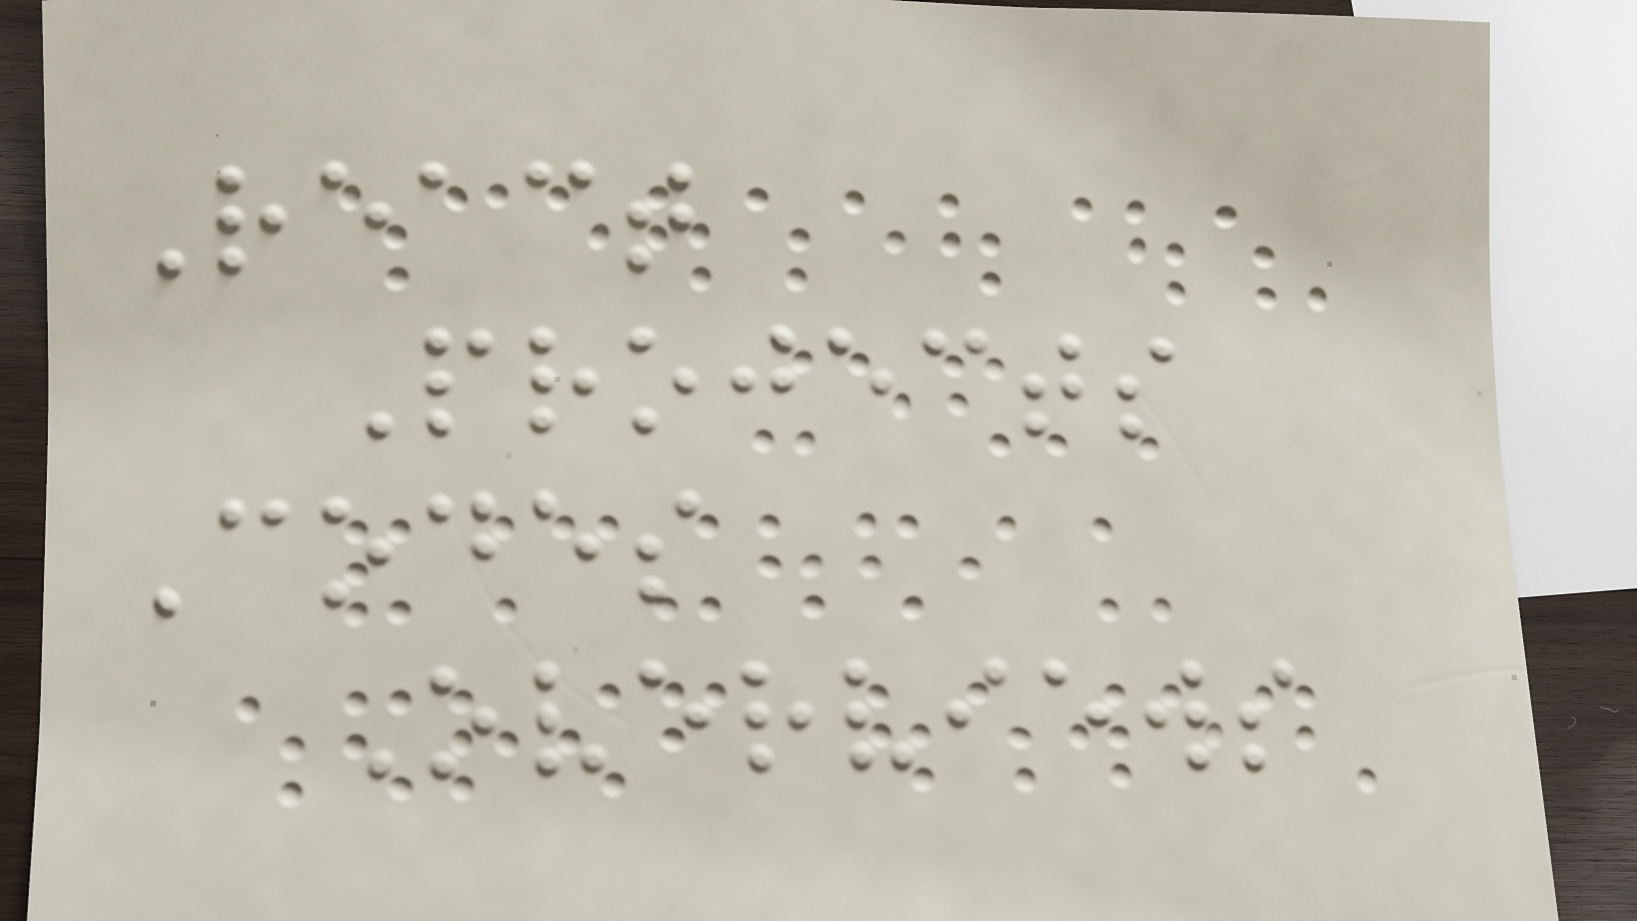React
Projects
Codes
Overviews
